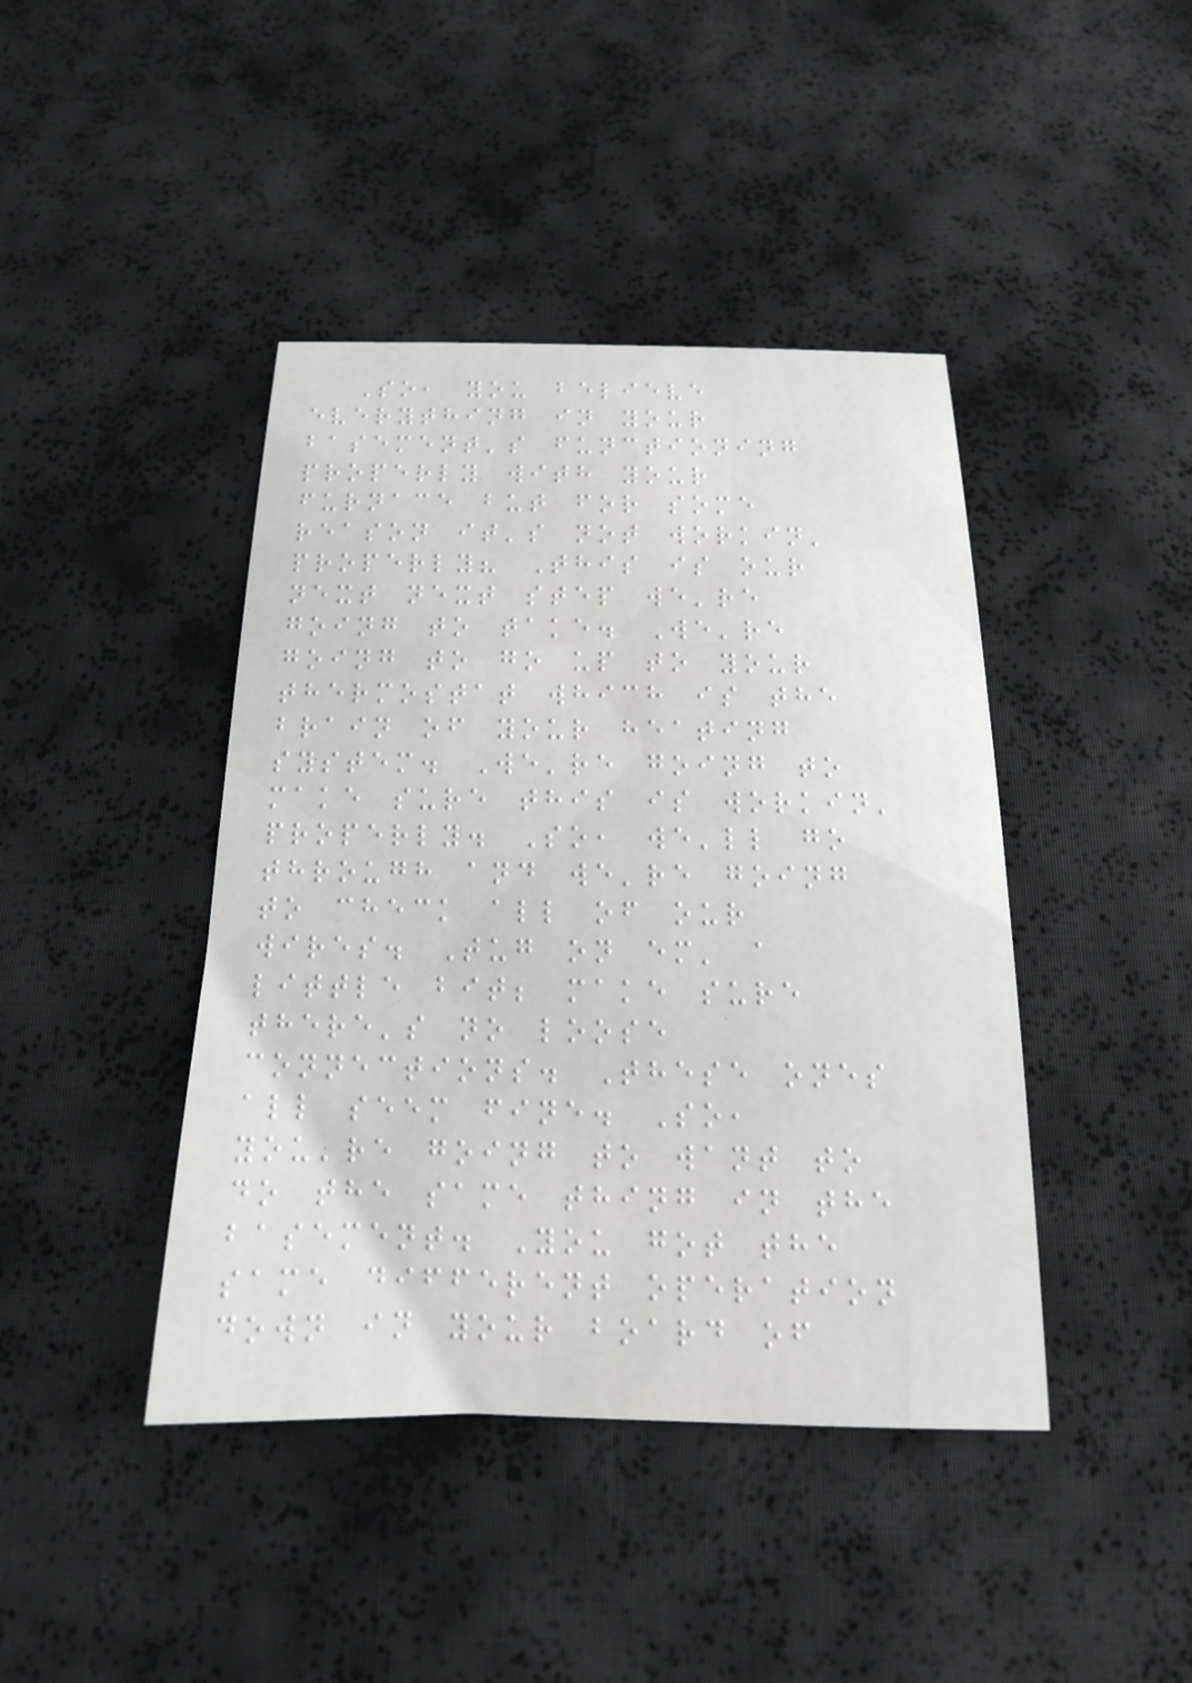So, you believe
everything in your
basement's functioning
properly with your
furnace but for some
reason it's not workin'
properly? This is our
next next step we're
going to take. We're
going to go up to your
thermostat which is the
brain of your heating
system. We're going to
make sure this is workin'
properly. So, we'll go
through and we're going
to check all of our
wires. Tug on em' a
little bit; make sure
there's no loose
connections. These ones
all seem fine. So,
you're going to want to
do the same thing in the
basement. You got the
same different operation
down in your board of
